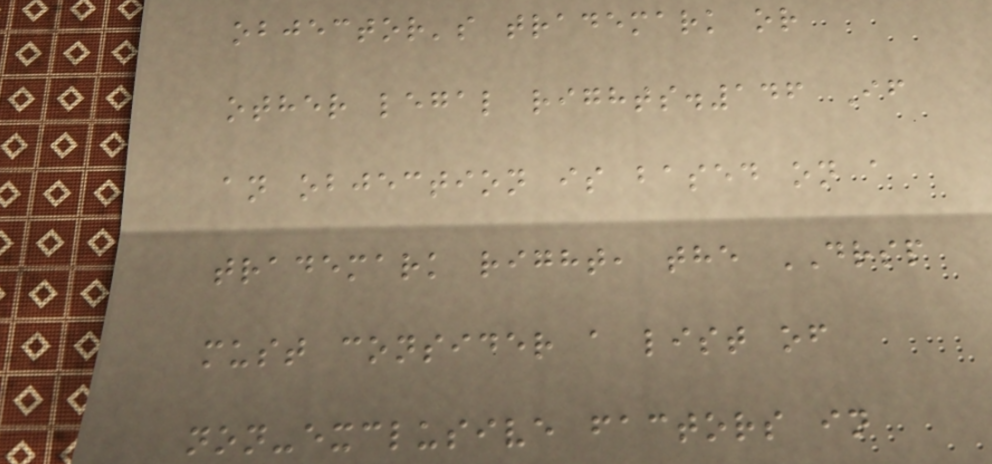objector's trademark or
other legal rights.146 If
an objection is based on a
trademark right, the DRSP
must consider a list of
non-exclusive factors in
